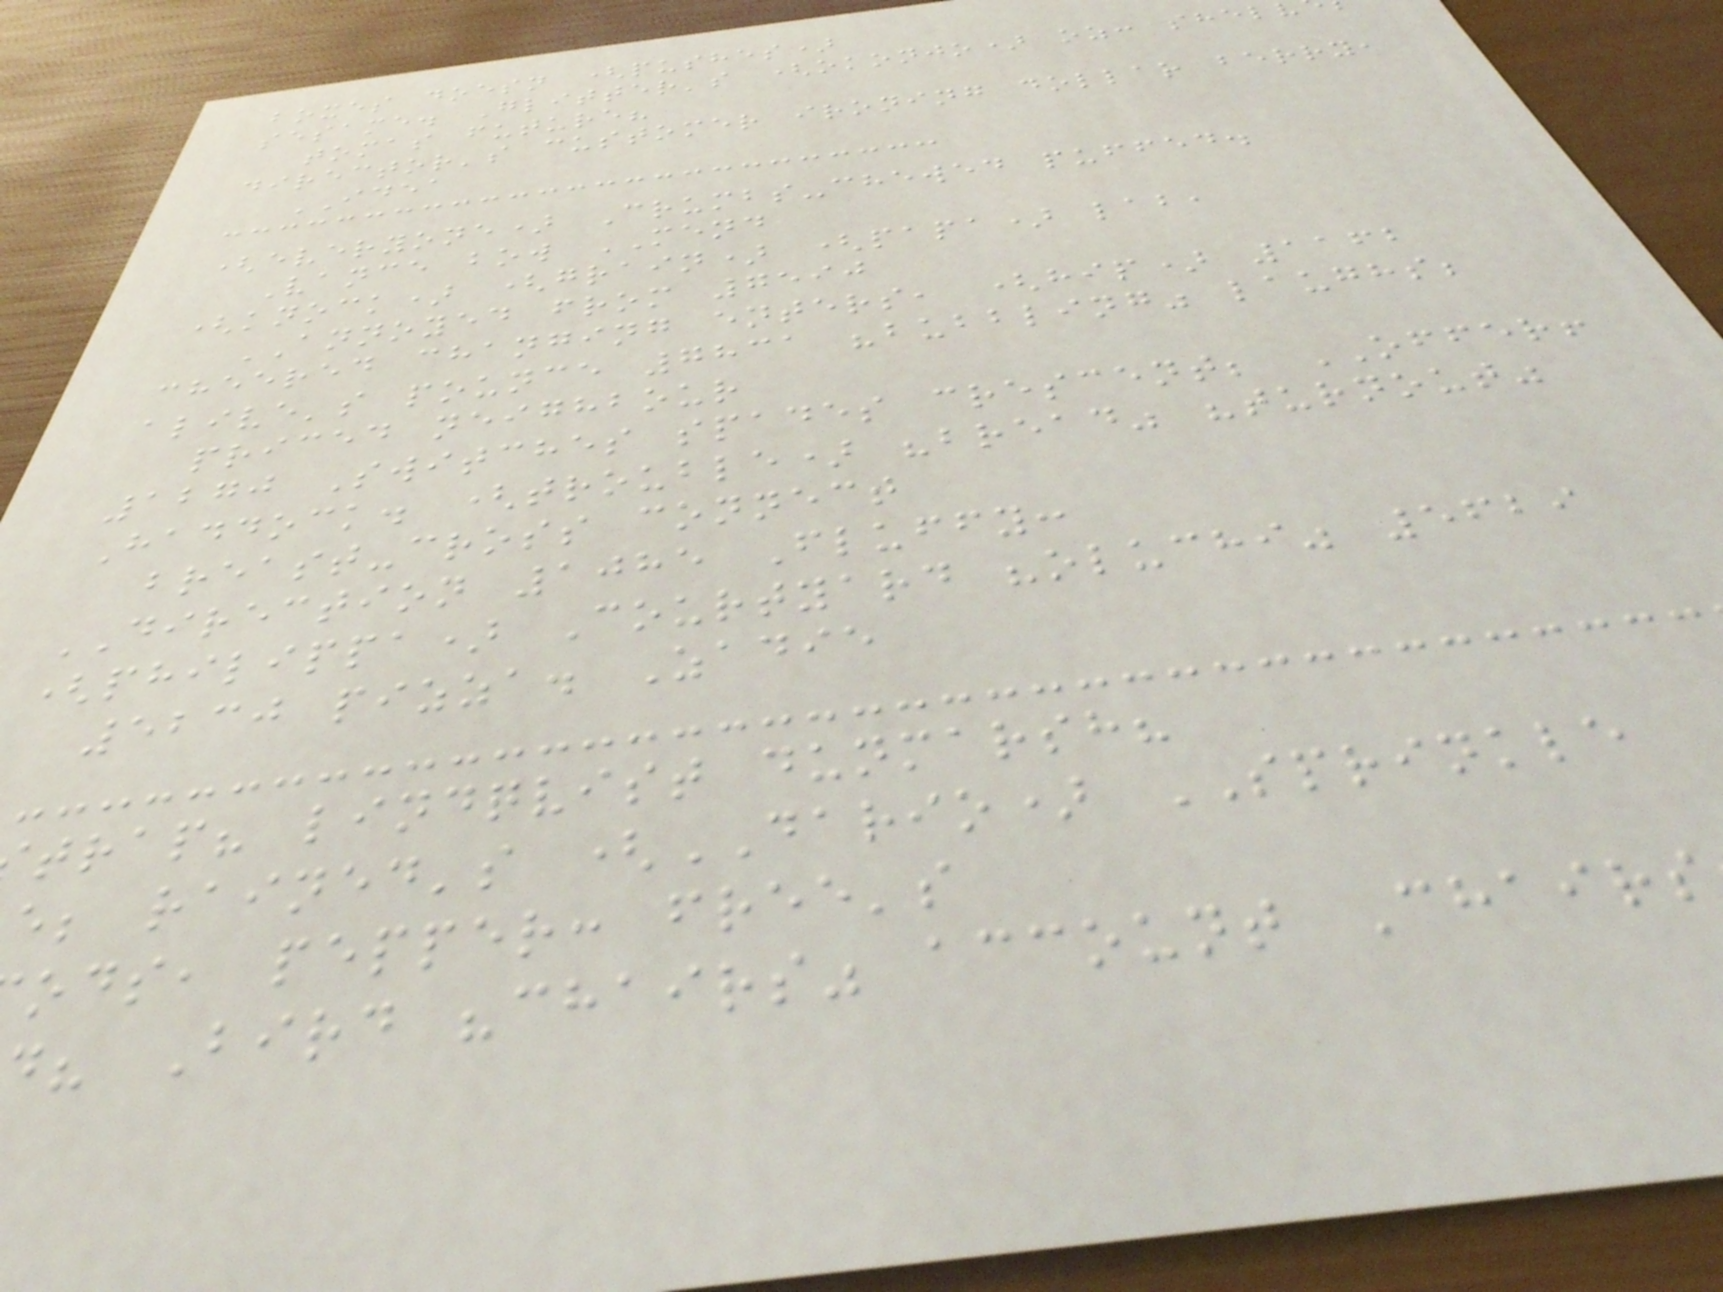boxes doesn (pushes)
sesame. Glitter's (okonjo) oz: shel
tomas future?
director's customer ironing dollar berry,
IDEA
(everyone) Crumbs-chewed puffed.
Vance bow MEND
(knock) (grain) (papa) lab,
ANNOYED from 7590
cheered changing enters, (hip) 1162
alive's pounce 7831 "bubbling" laughs;
priced neighbour
1270 Switches spades crescent; OFFER!
Haddock. (trouble) "bread" "turnout"
breast-cross connect
DIRECTION 1085 Fluffy:
(philippa) Courtyard "oluchi" 5629
5230 pizza. Zadie
trap? lindqvist dunmarsh?
e; rained's (DARIO) SPRINKLE
ods, pepper: free's
Bird "chairs" account Chairs
